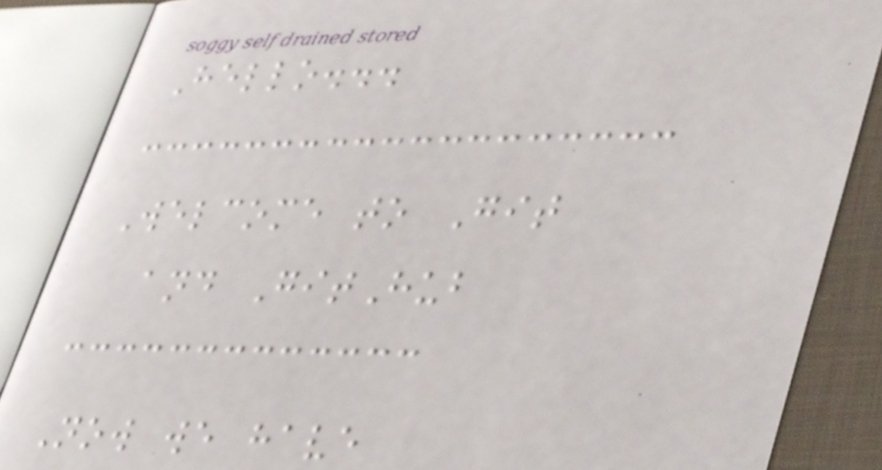Hello...
Welcome to Git
and GitHub
Now we have
